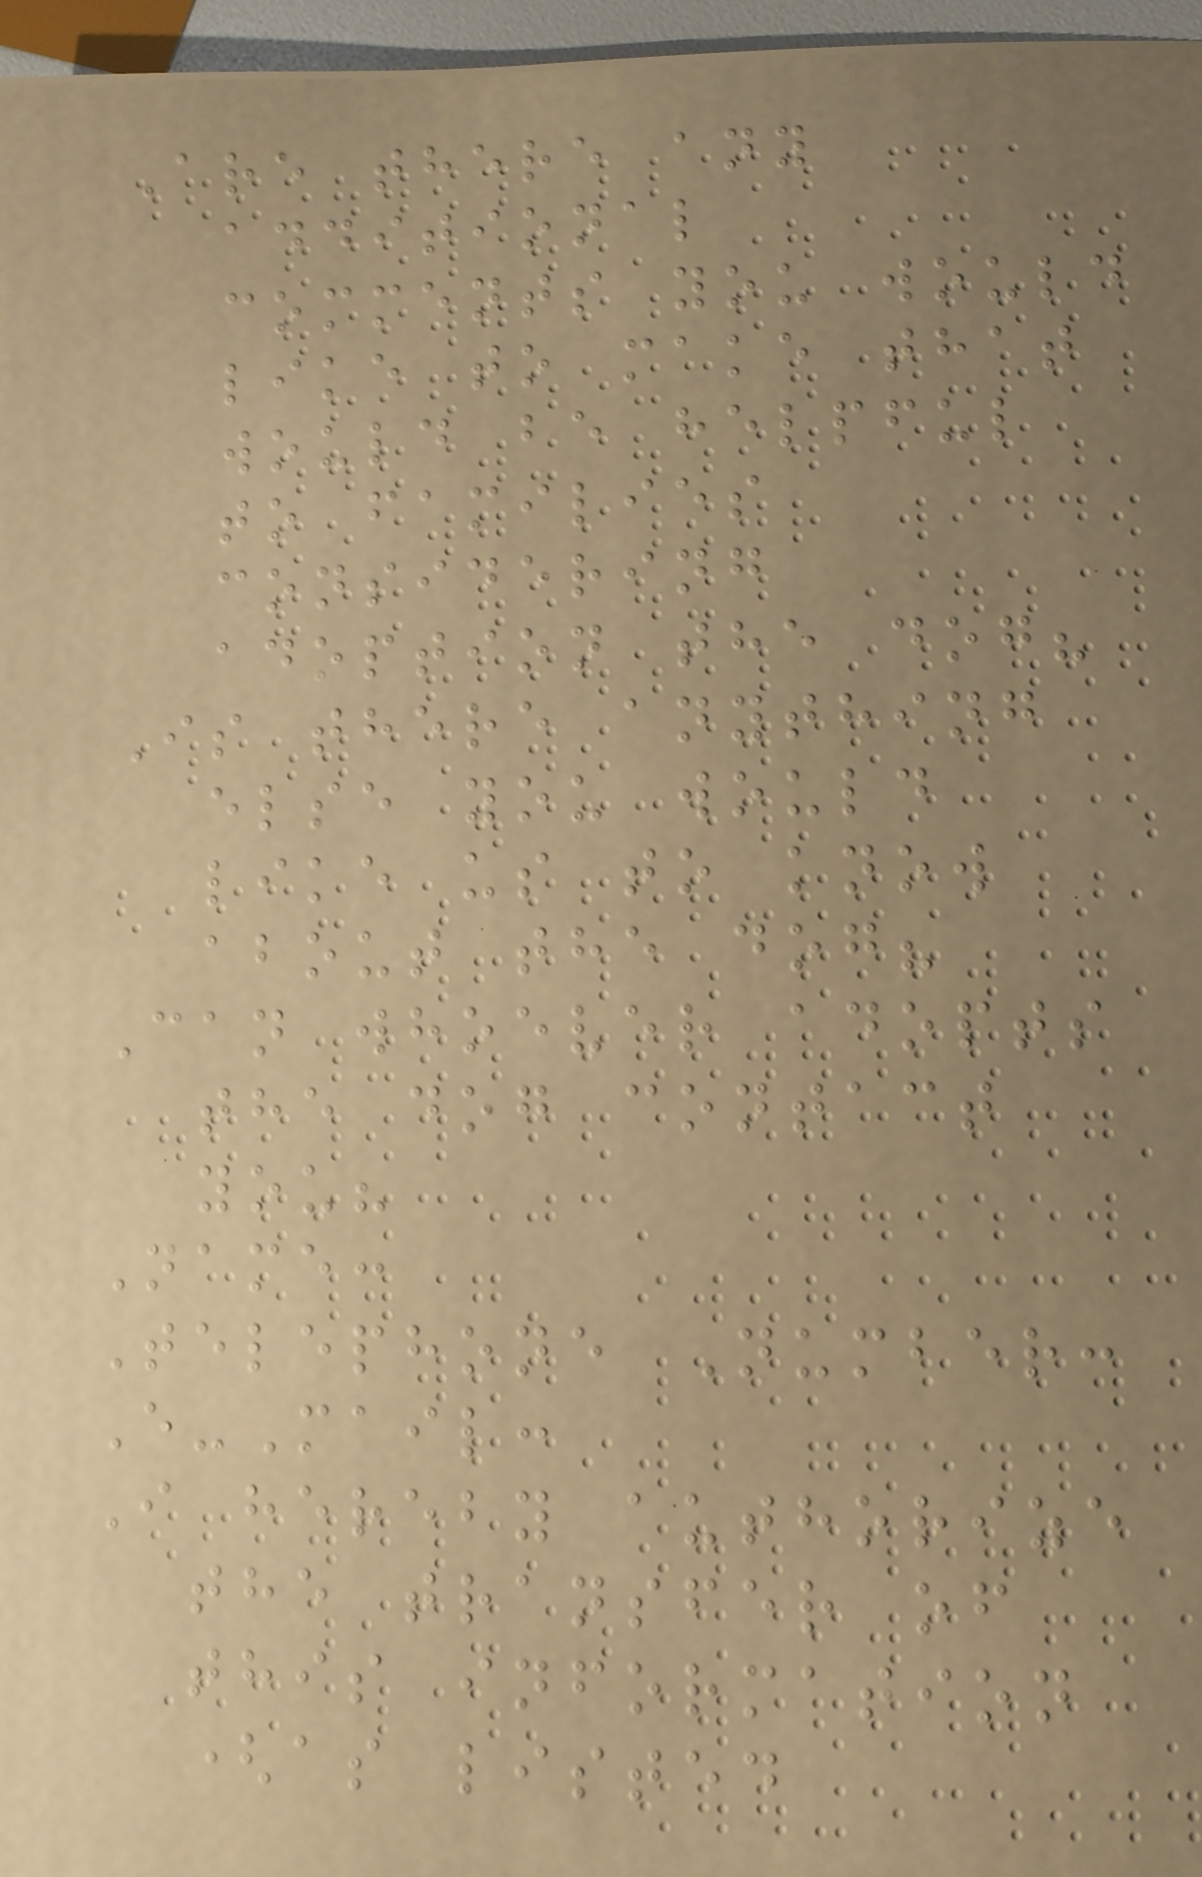Are there any
additional
comments you would
like to make that
would be helpful
to families
considering
adoption the dog?
Is there anything
else you would
like us to know
about the dog?
Can whoever adopts
the dog contact
you?
Name:
Telephone Number:
E-Mail:
I hereby authorize
the transfer of
this information
(as listed
